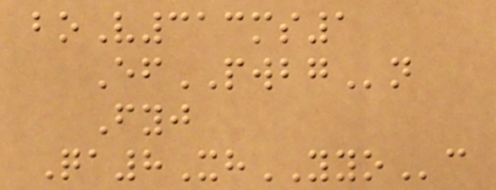boV313ms1
EfPWBGn
Fyj
Qa8XhYYOc
